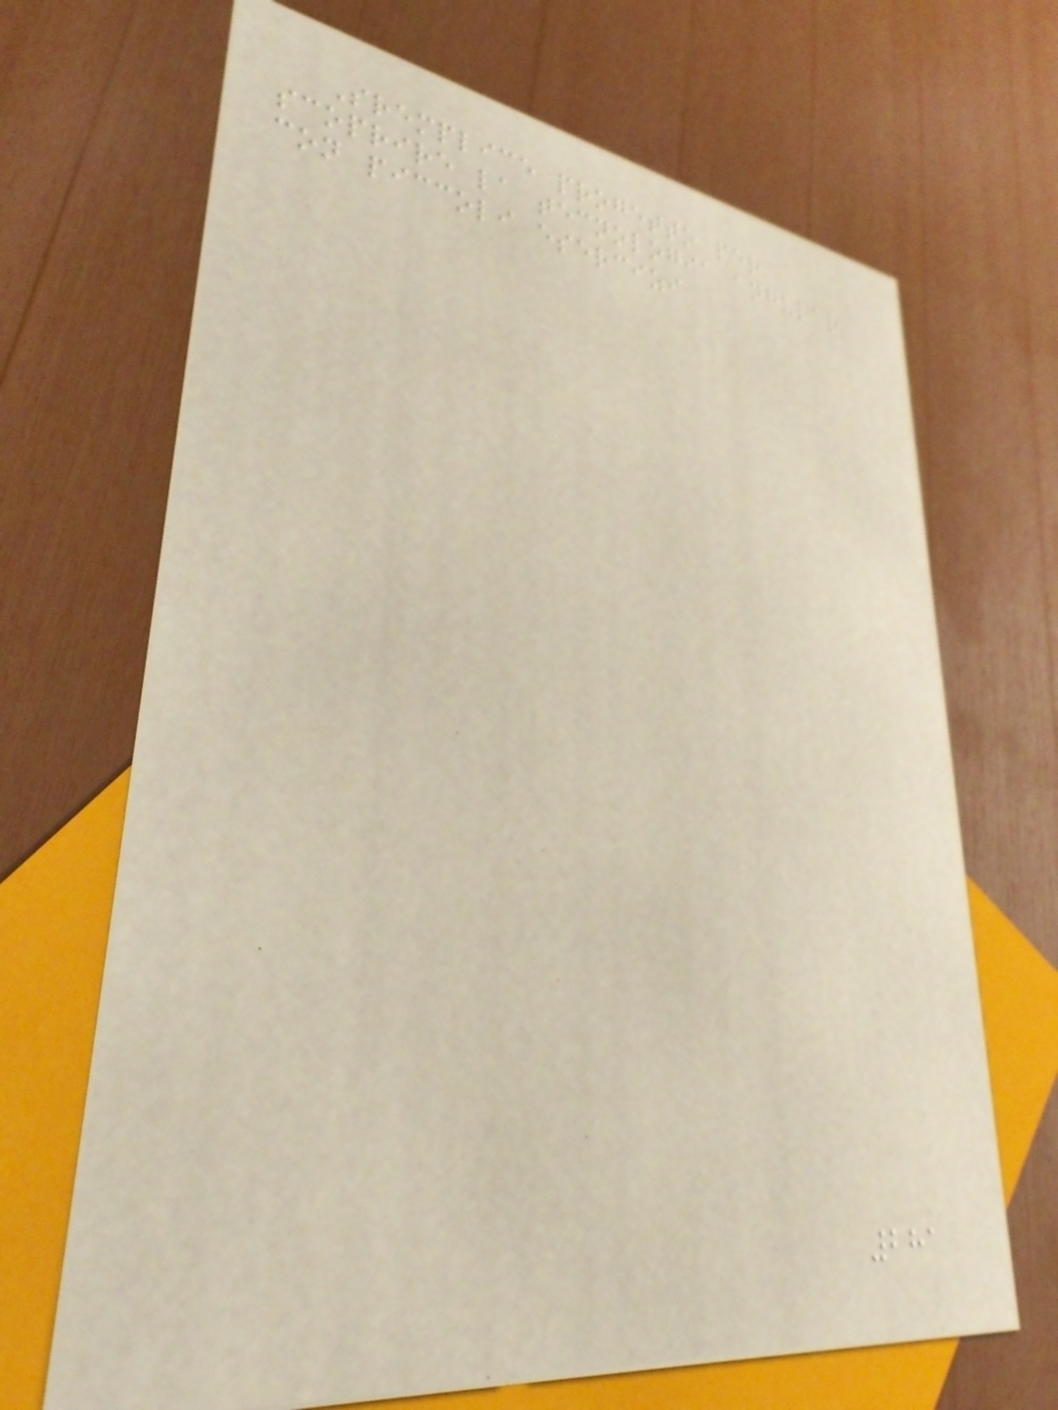Sremplice progetto per
scoprire la tecnologia angular
con piccoli esercizi
281
